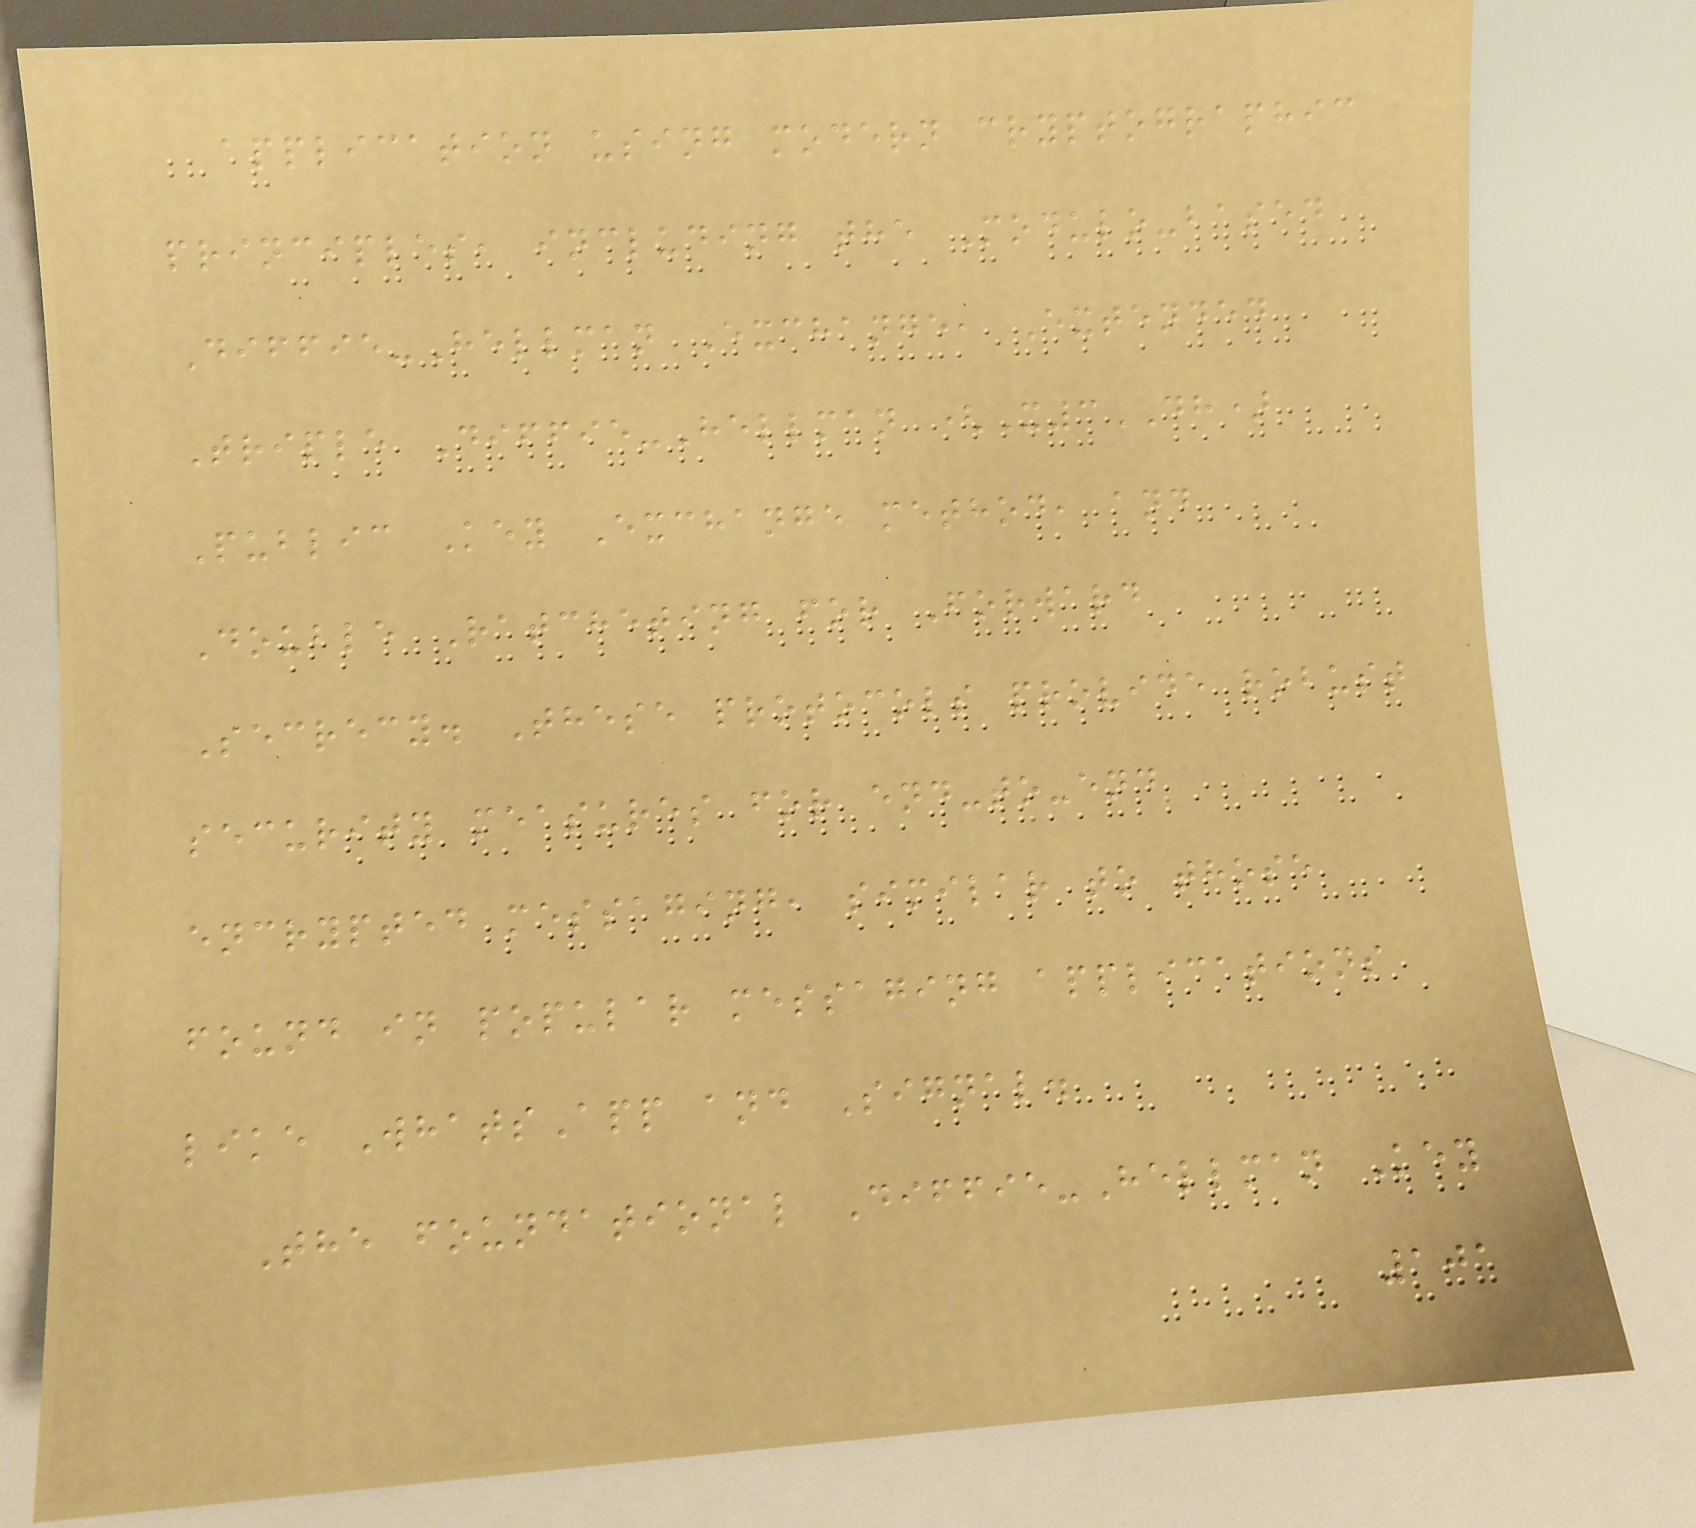application using modern cryptographic
principles, including the Modulo-based
Diffie-Hellman Exchange, Extended
Triple Diffie-Hellman (X3DH)
Public Key Exchange method, and
Double Ratcheting for Forward
Secrecy. These protocols provide robust
security measures for end-to-end
encrypted messaging, similar to those
found in popular messaging applications
like WhatsApp and Signal.
The foundational Diffie-Hellman Key
101
